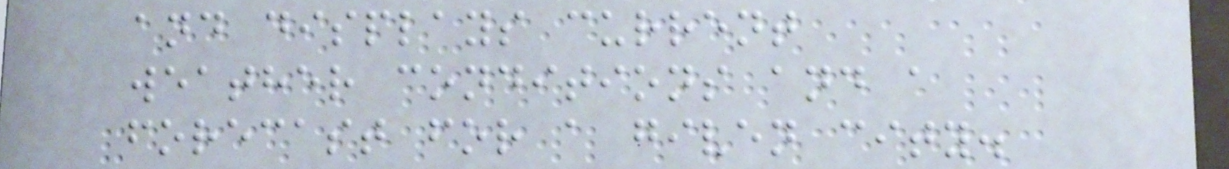and displays current
weather conditions and a
forecast for a given city.
